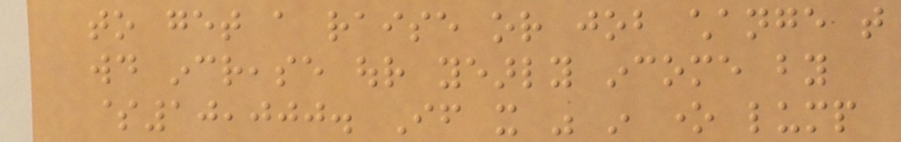to get a raise or job change that
would increase our yearly income by
$10,000. If it was in one lump
